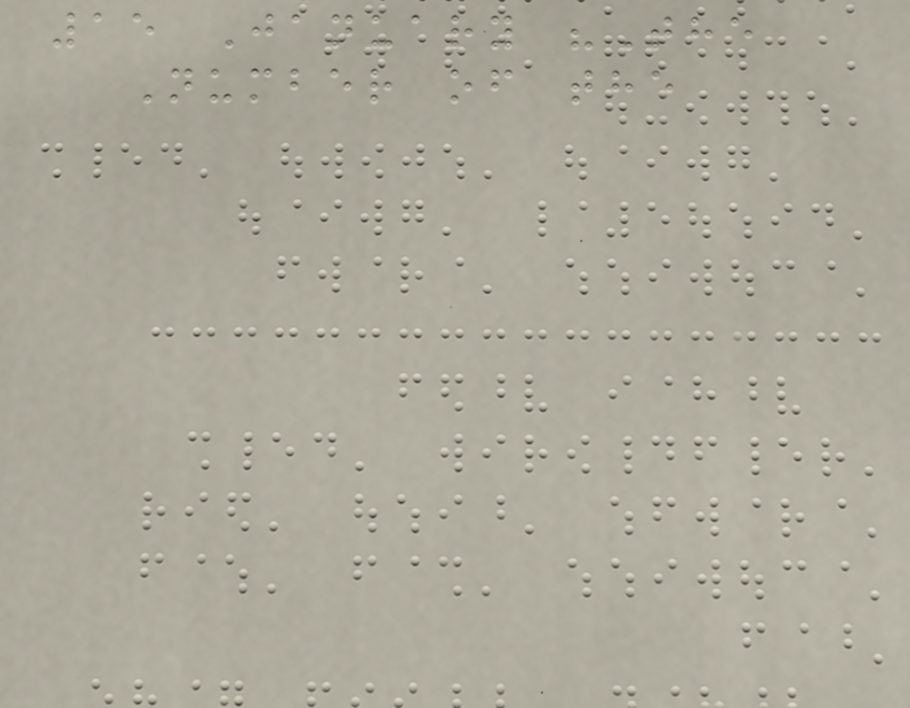15 January "The
Number of the
